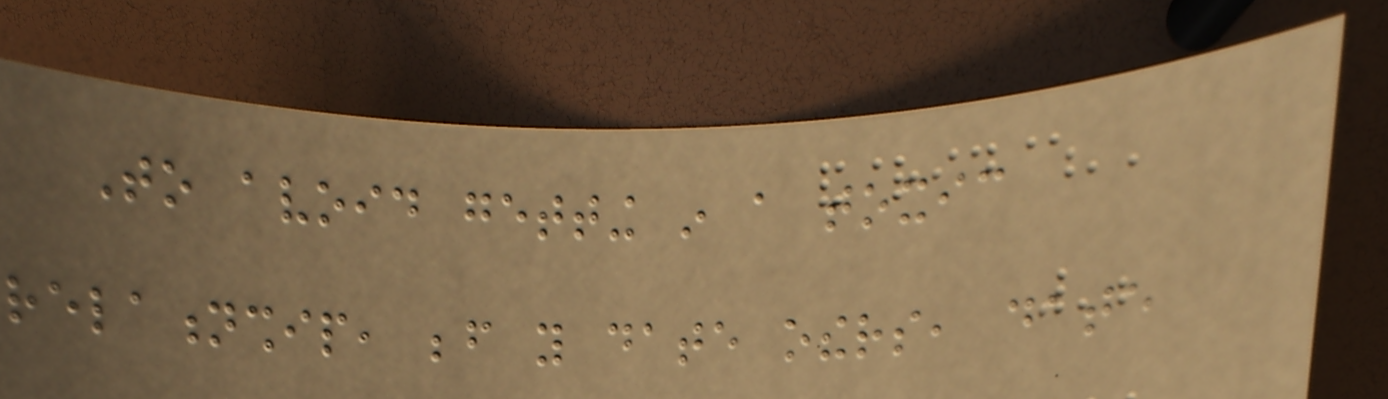To avoid getting in a toxic
relationship, before you date others, date
